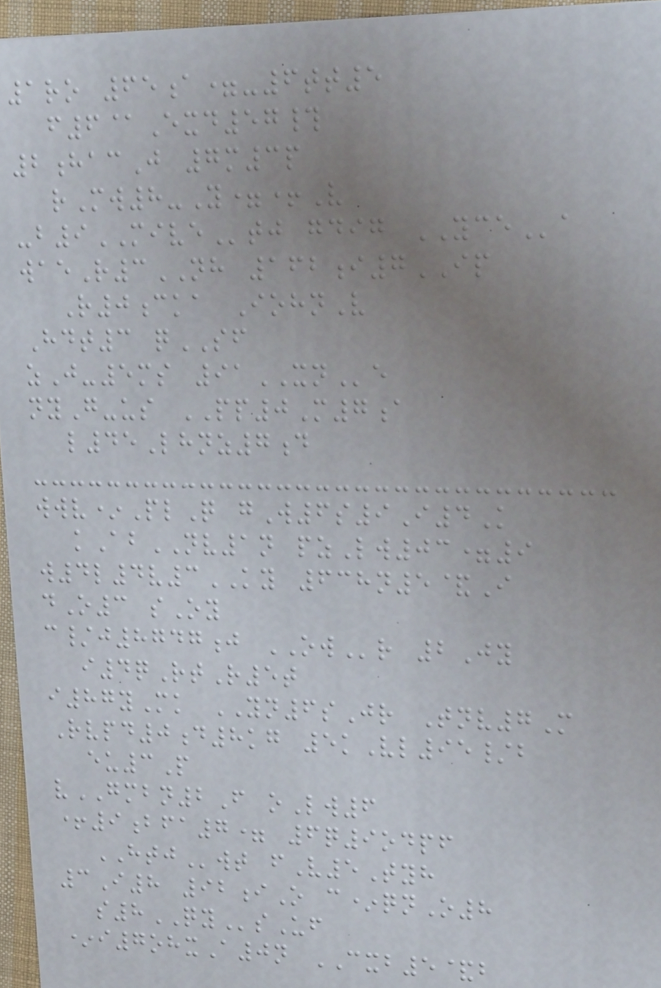1ro 65a=-6tt5
f6@Exd57#
2hacJ 7m3p
rMw8-Y=+V
-b9MIVEtj gdig YCEa
waeR3NH 162i7IP
R0cka IohnV
Hdt3 qSF
zJ-5ms 91XNe
nyG-us PP0M7a
l45Lhnz7d
wwv*PlQ gW6s9I4K
kAbNV1n pzLw03=9
w4l4v3KY 638n5&I
dO3 sOy
c/j8747j OWr 2Jy
i4qRtR5t
i87yMk YN6sJr Tnv7M
Rvpd0d8kg 5kVl95/b
eu3P
vGMBN2F oLw6
+9bfa7= 6q9odpf
HTJwt fV5Tyh
3I8 92iO c*qnO8
s8QYsUf
*i7ohxA0n CXB5&b
